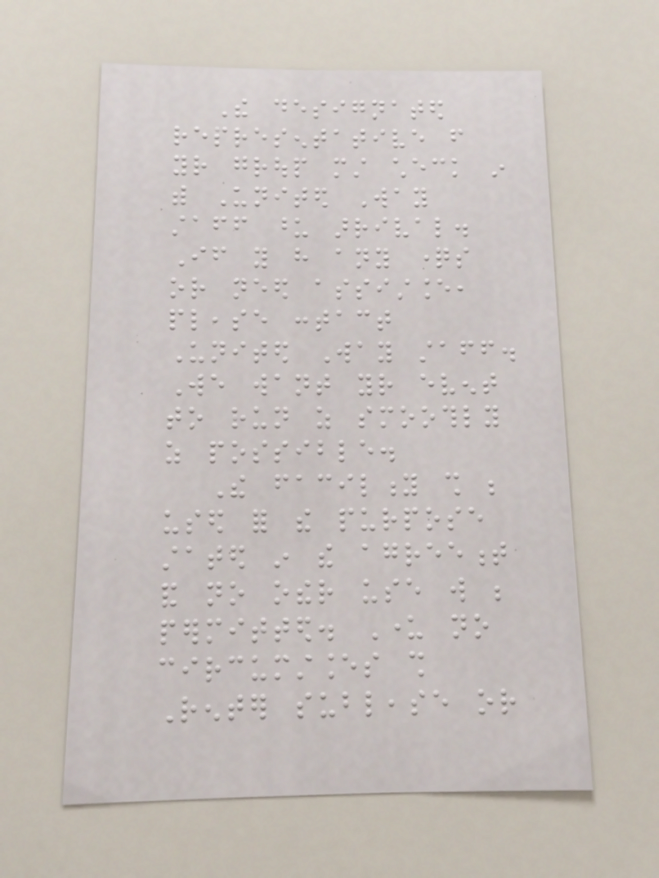The designated
representative from
your group must check in
with United Way
staff upon arrival.
If you have any questions
or need assistance,
please contact
United Way staff.
We want your event
to run as smoothly
as possible.
The facility shall be
used for the purpose
stated in the agreement
and no other use will be
permitted. Under no
circumstances shall
Renter sublease or
